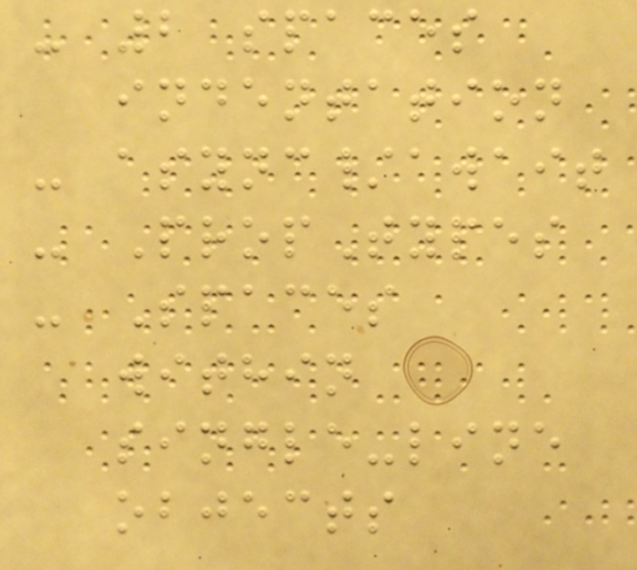- 2 spaces
indentation
- async/await
- PropTypes
- Spaces
within
single-line
objects
